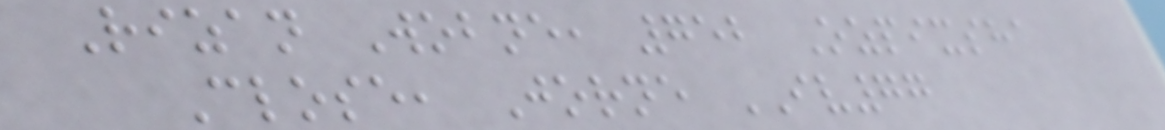Rizan Wobne, 752 Ozpixsha
Close, Jorne IV77
